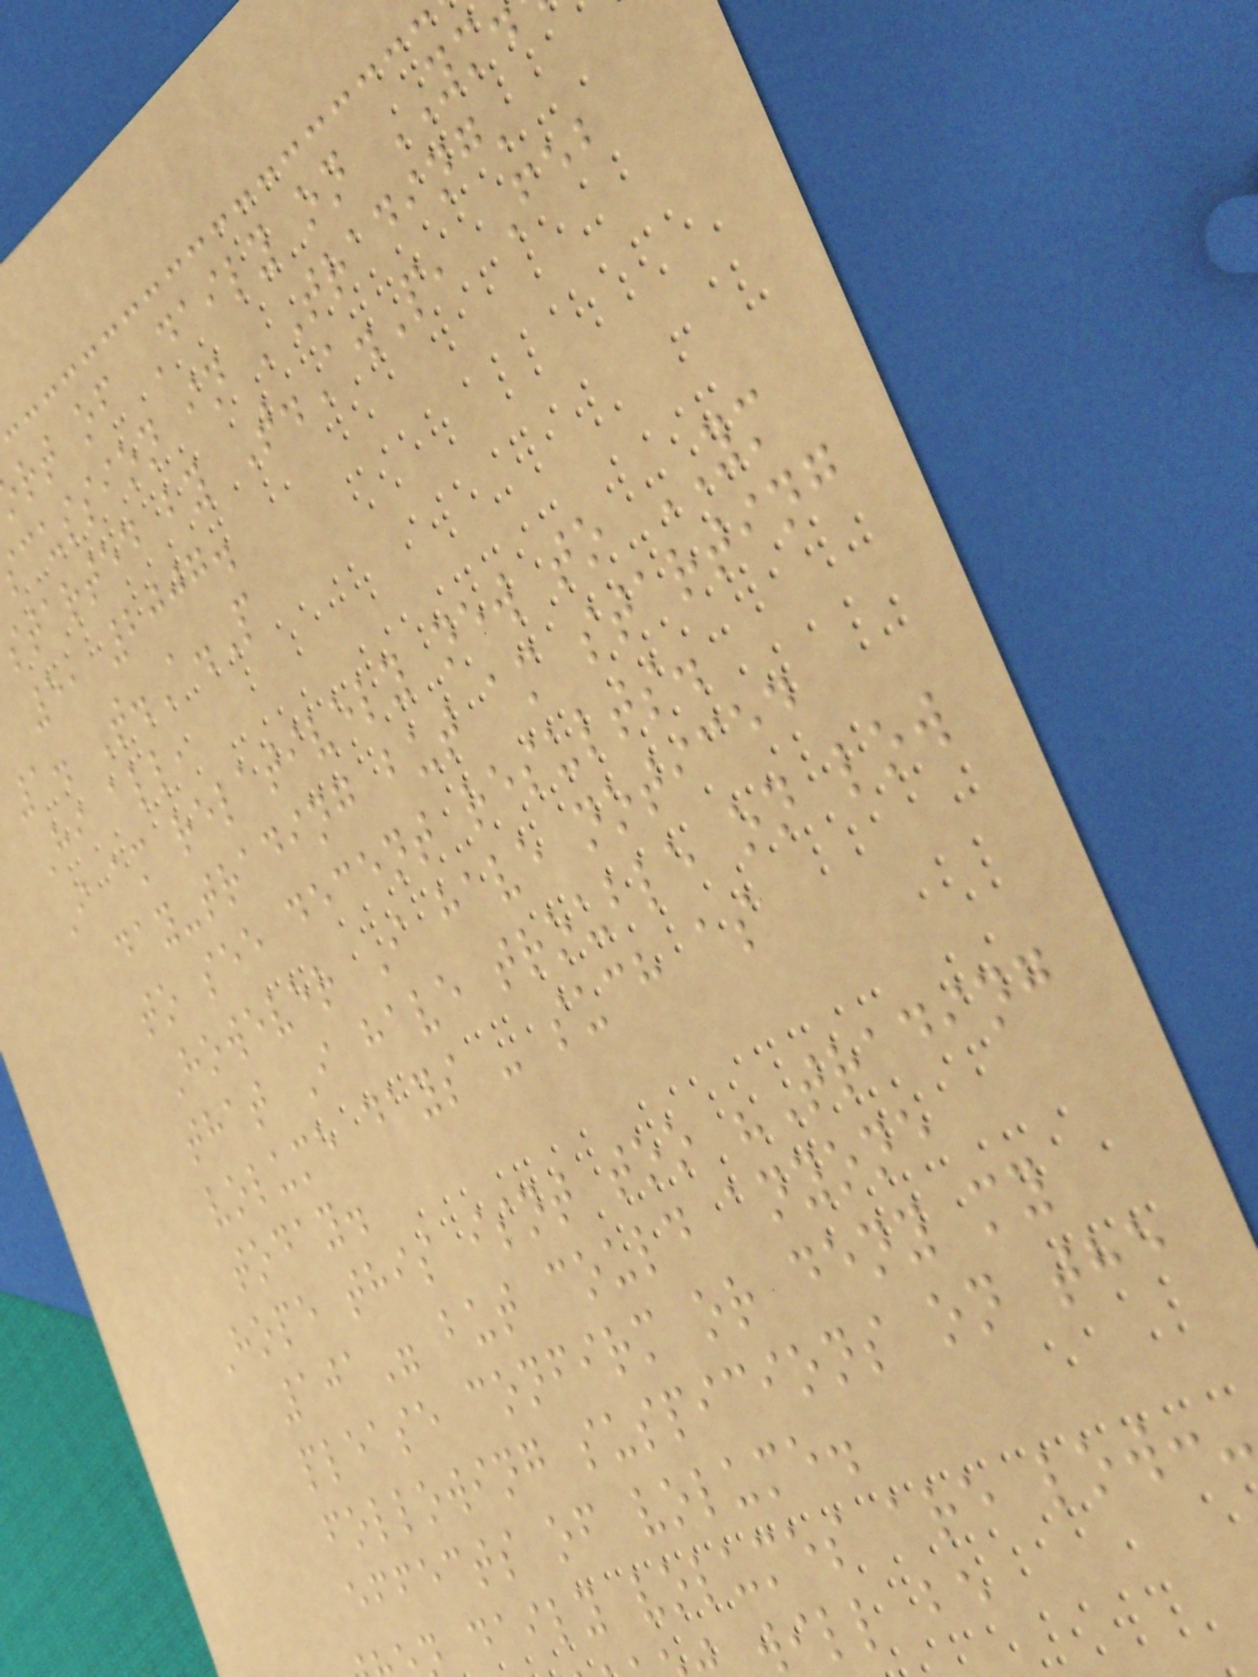rt of Daily on YM
cussion in 'Trading'
started by T.A.P, Feb
5, 2007.
1. T.A.P
Hi all,
I am relatively new to YM
day-trading but am starting
to see decent results.
However I have noticed
that I have trouble on low
volume days - such as
today.
Hope this isnt too "Trading
101" but could anyone
please confirm or deny my
following suspicions on the
effects of volume.
daily volumes are low:-
will be
